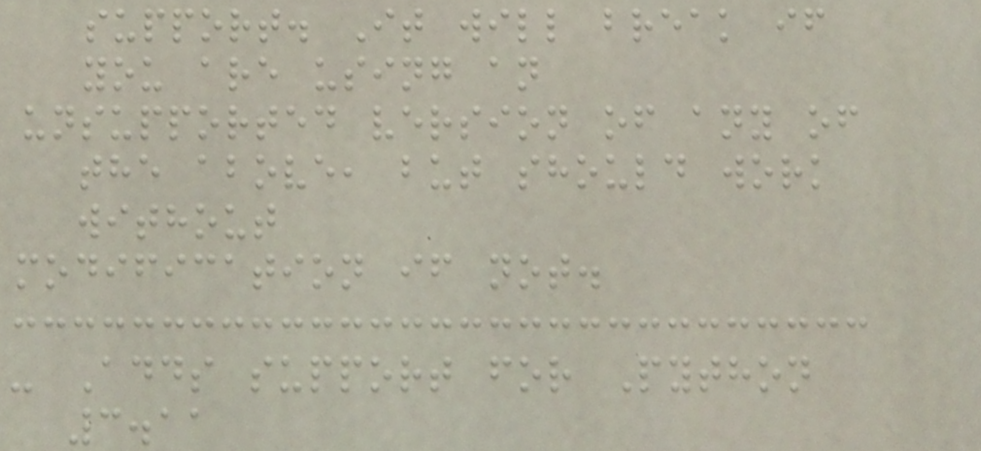support. It will break if
you are using an
unsupported version of any of
the above, but should work
without
modification if not.
- Adds support for Python
3.11
